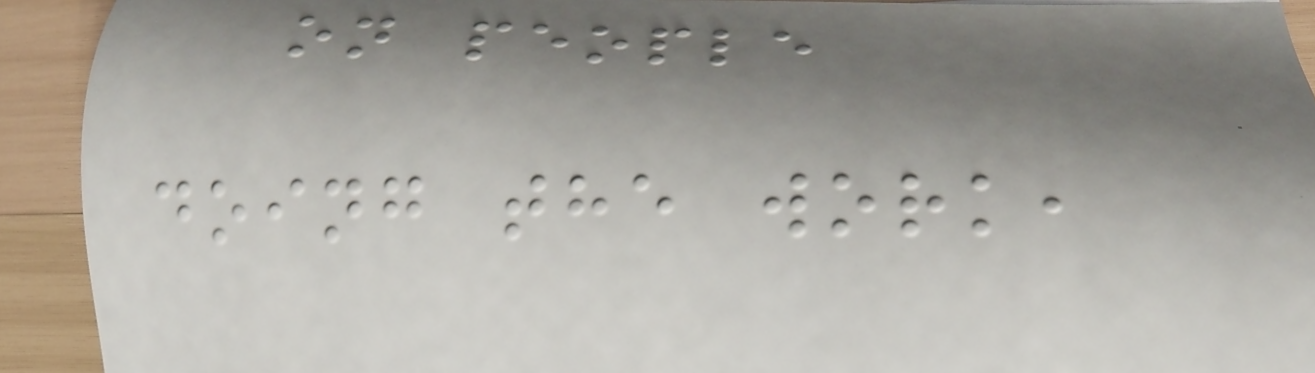on people
doing the work,
